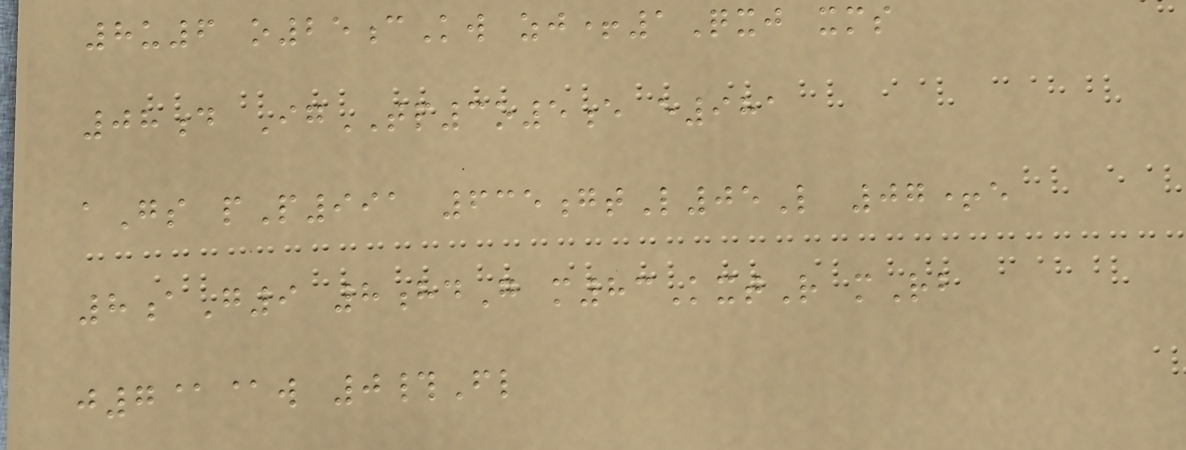8u6 o25cKw zj+1Qxj xms
08d IgTP3o5e e981
aGs pP991 635gtL05L 07+e
8aG9 8hdG m83KxtR mRb
j7@@w 0#Fl
